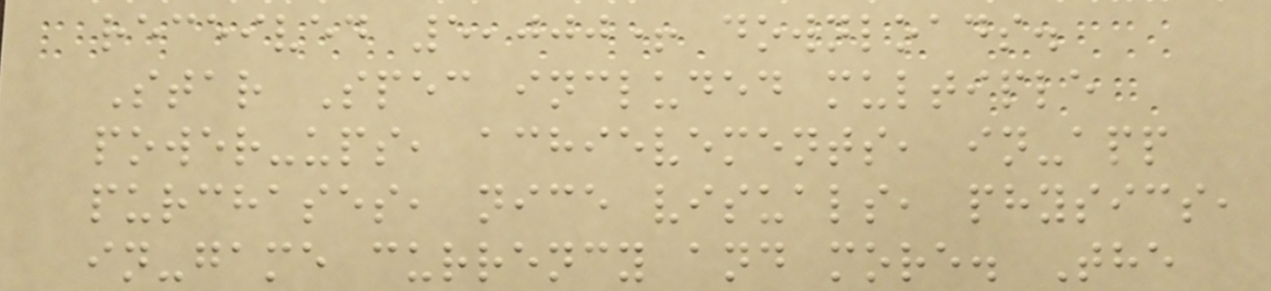received 5,000+ downloads.
Star Spec included multiple
power-ups, achievements, in-app
purchases, nice visuals, physics,
in-game currency and more. The
